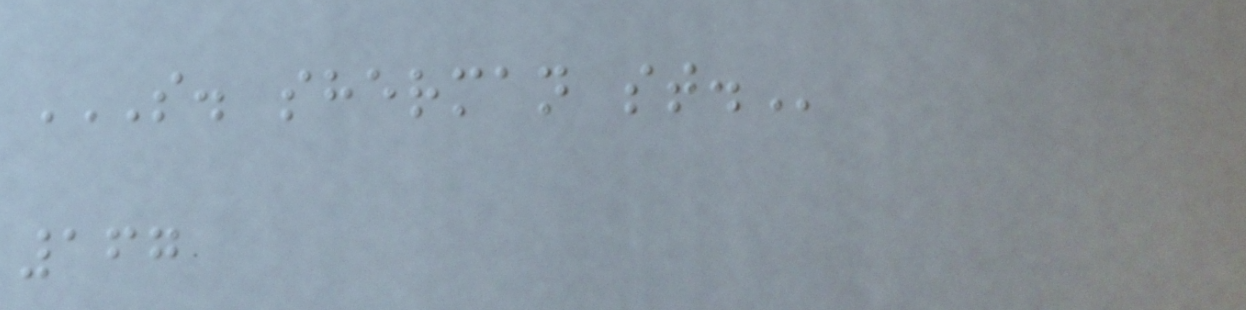S. SHERMAN ST.
167
